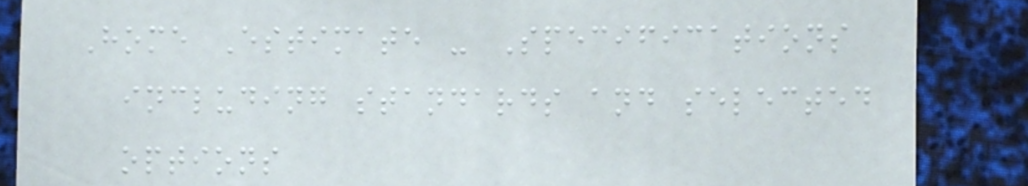Home Estimate - Specifications
including standards and selected
options
